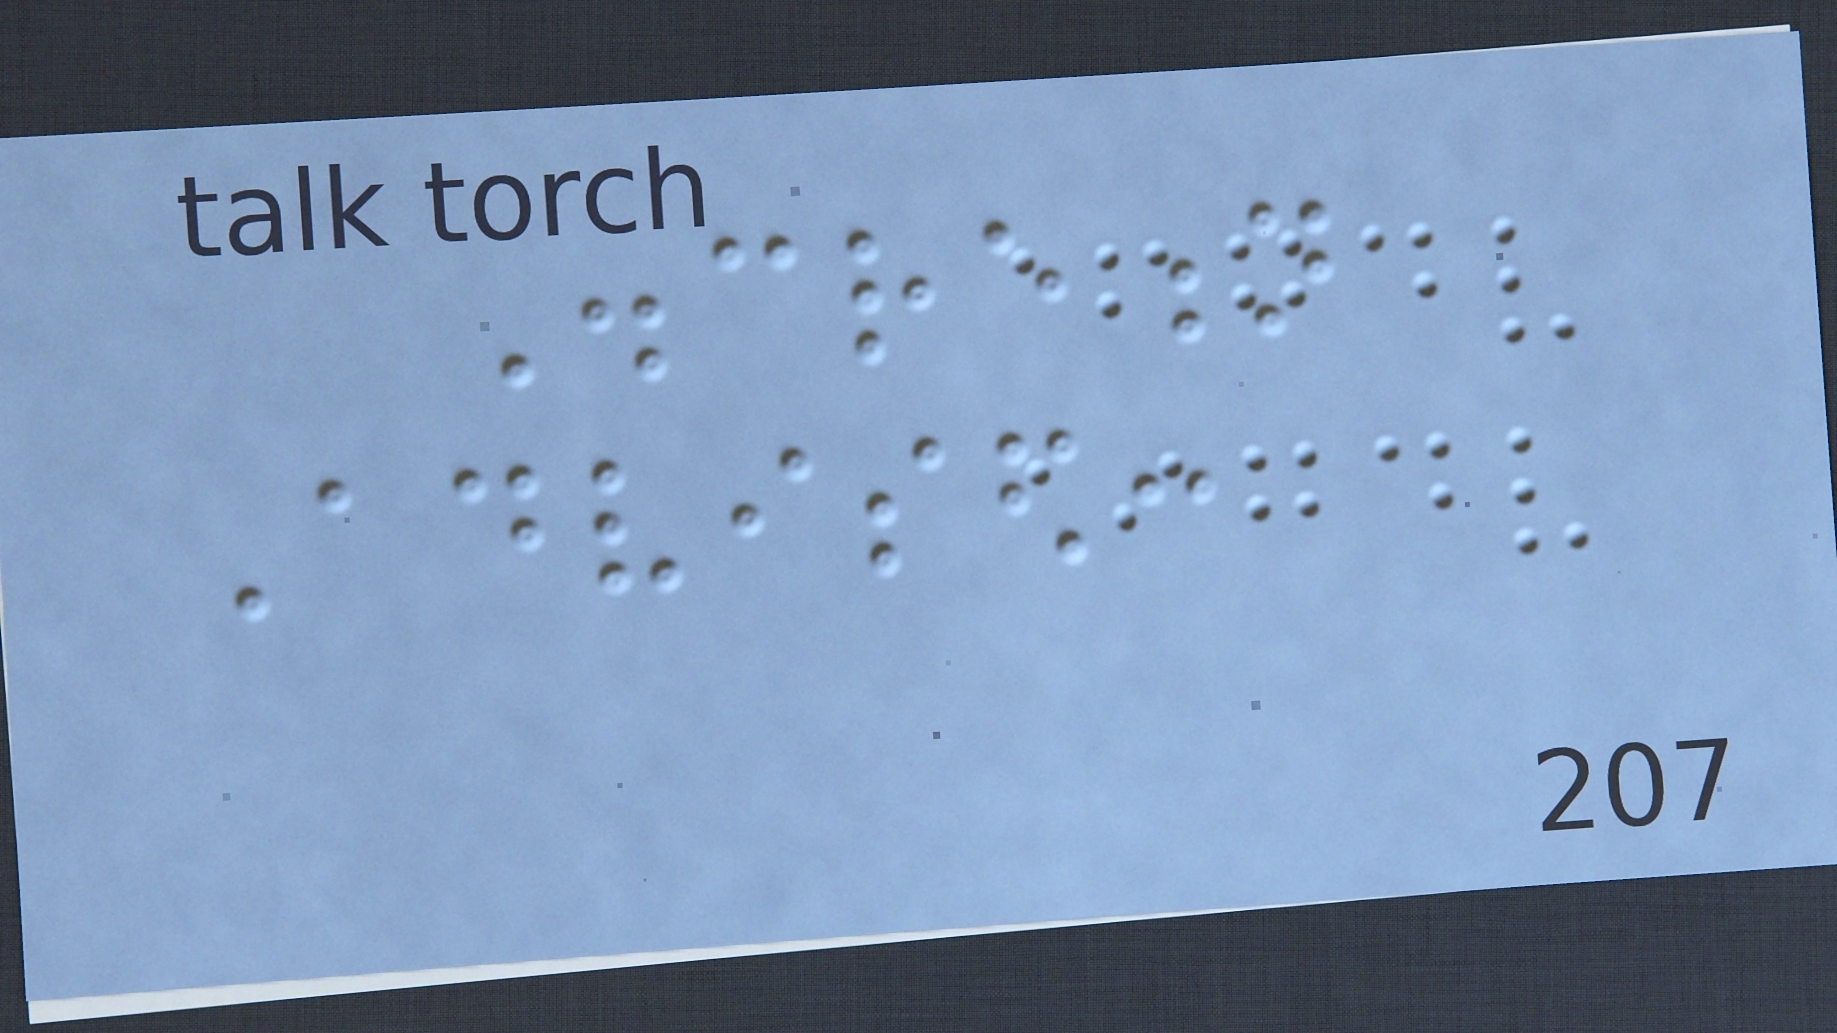Discretion
Advised:
